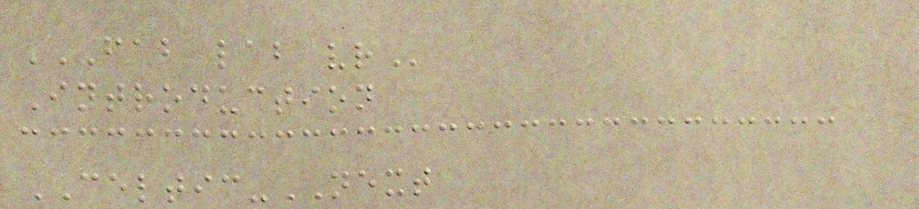FAB LAB VR
Introduction
CELTIC-NEXT
